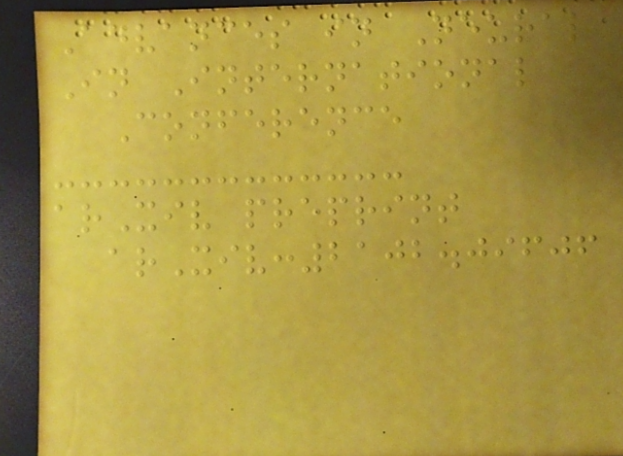Advances in Neural
In International
Conference
arXiv preprint
arXiv:2102.09606
